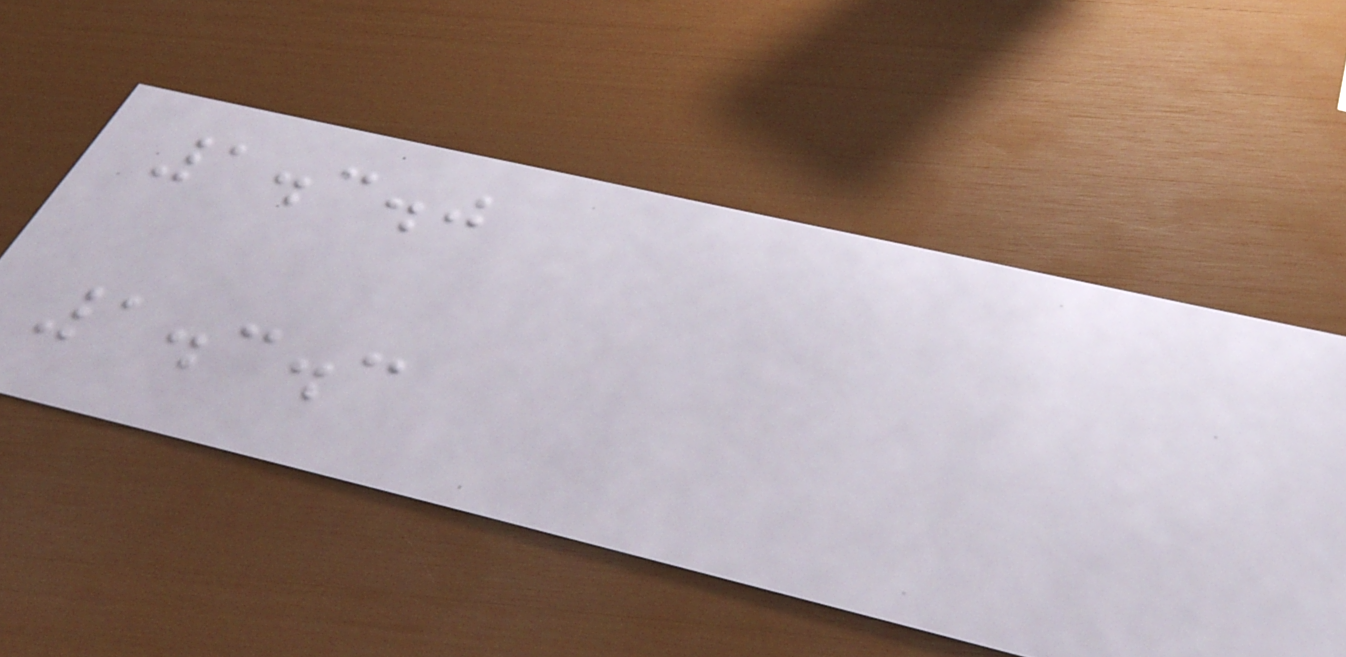1.3.0
1.3.3
